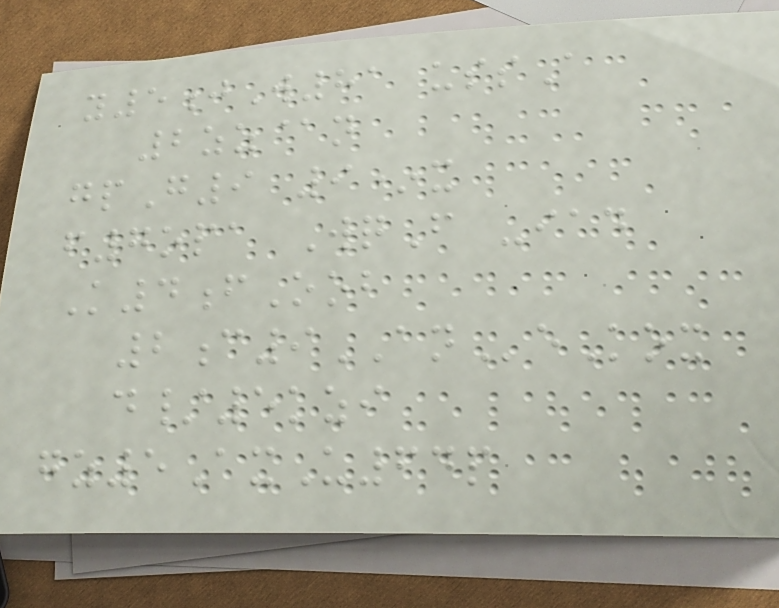y5jW81 ussA
2zz@n
gpG9 9*x
f7opa WqF -iad
K4fOob
2c9ANeKox
d/5kzi
gz5AxU64p
